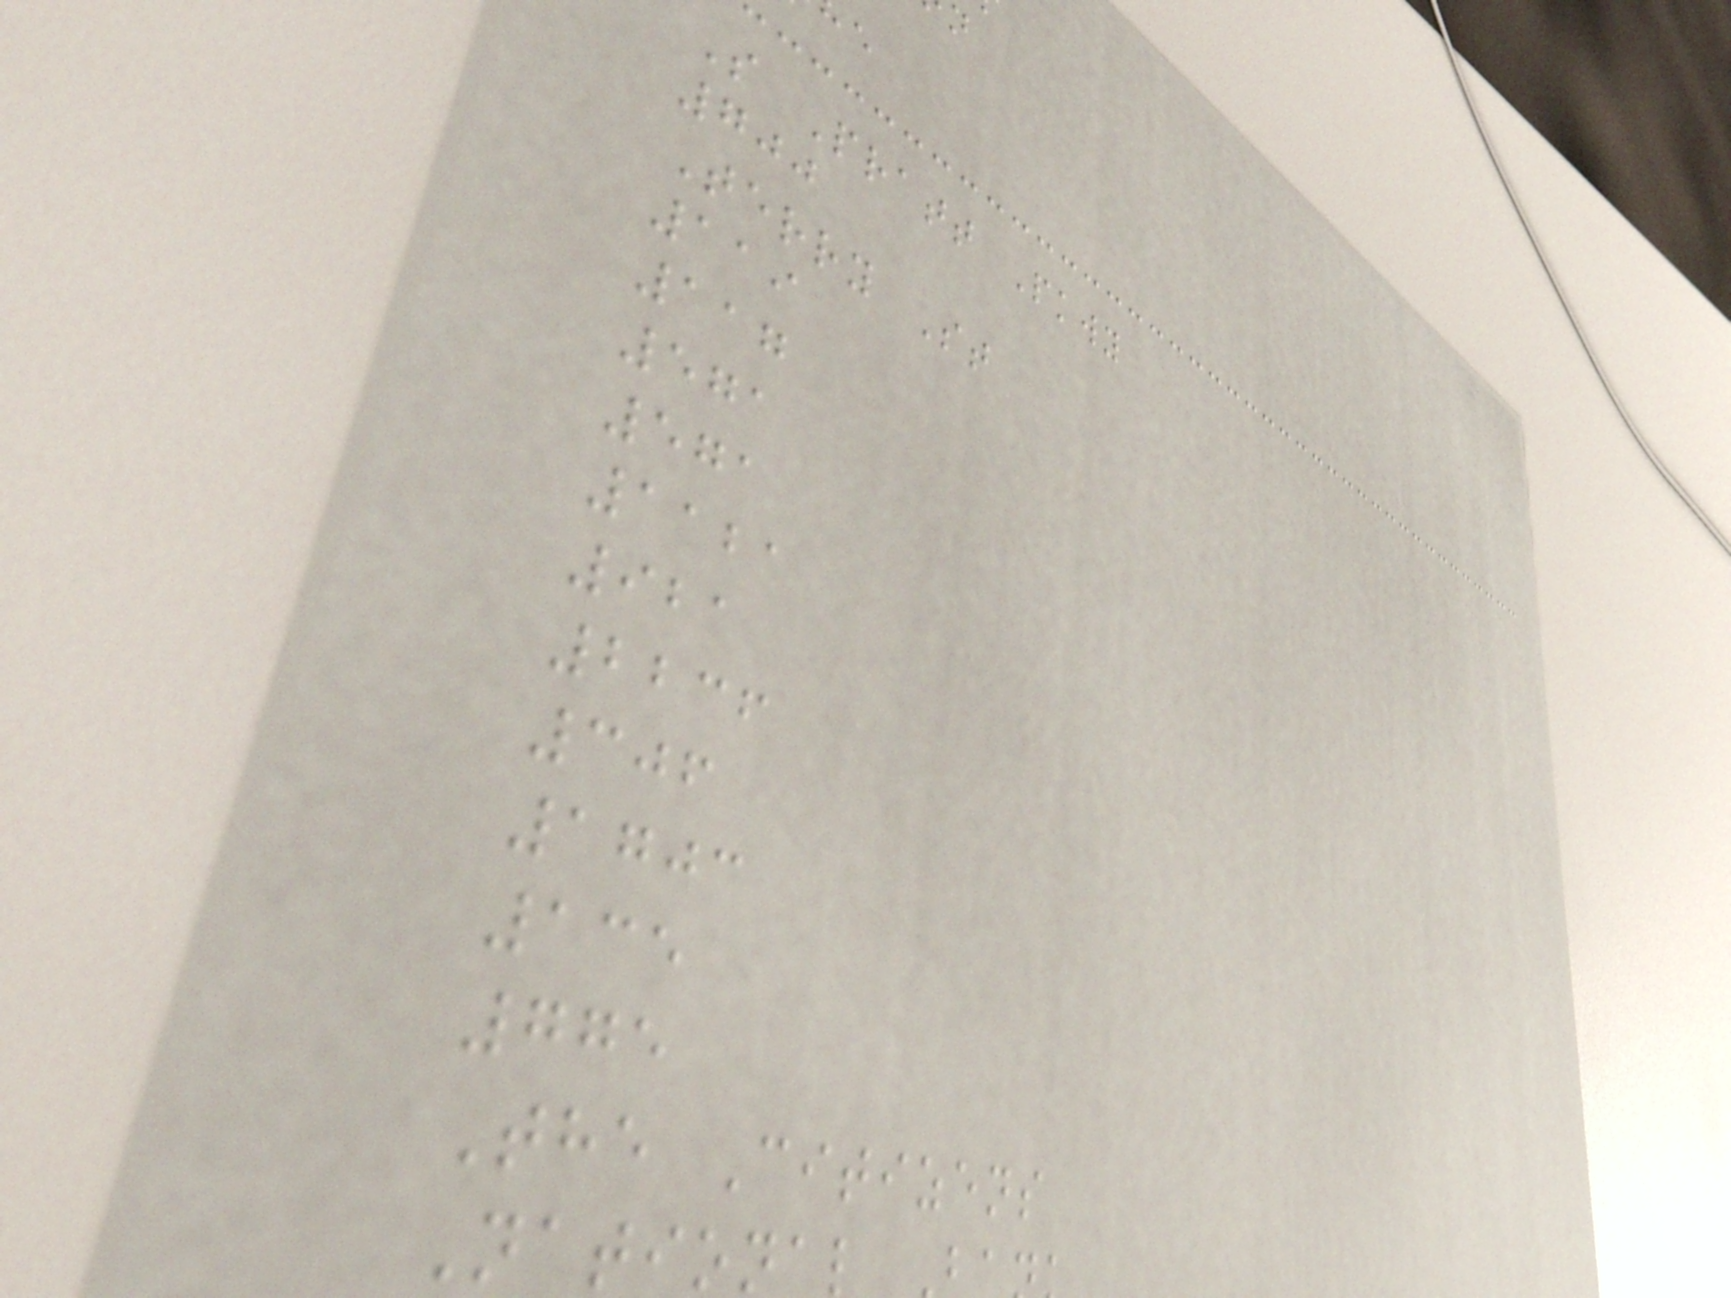S Pratt Pkwy
700
Terry St
119
117
571
571
1121
921
2236
306
1703
135
775
The Citizens
National
